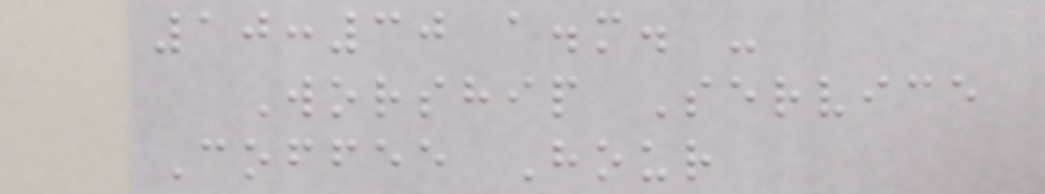10:30 a.m. -
Worship Service
Coffee Hour
